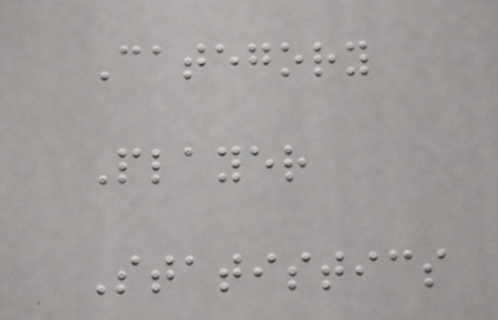Category
Player
Statistics
